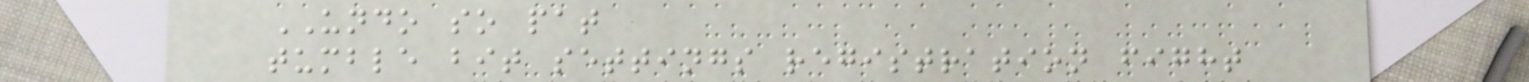UNDO so pat
tumble bit settings registration fight
